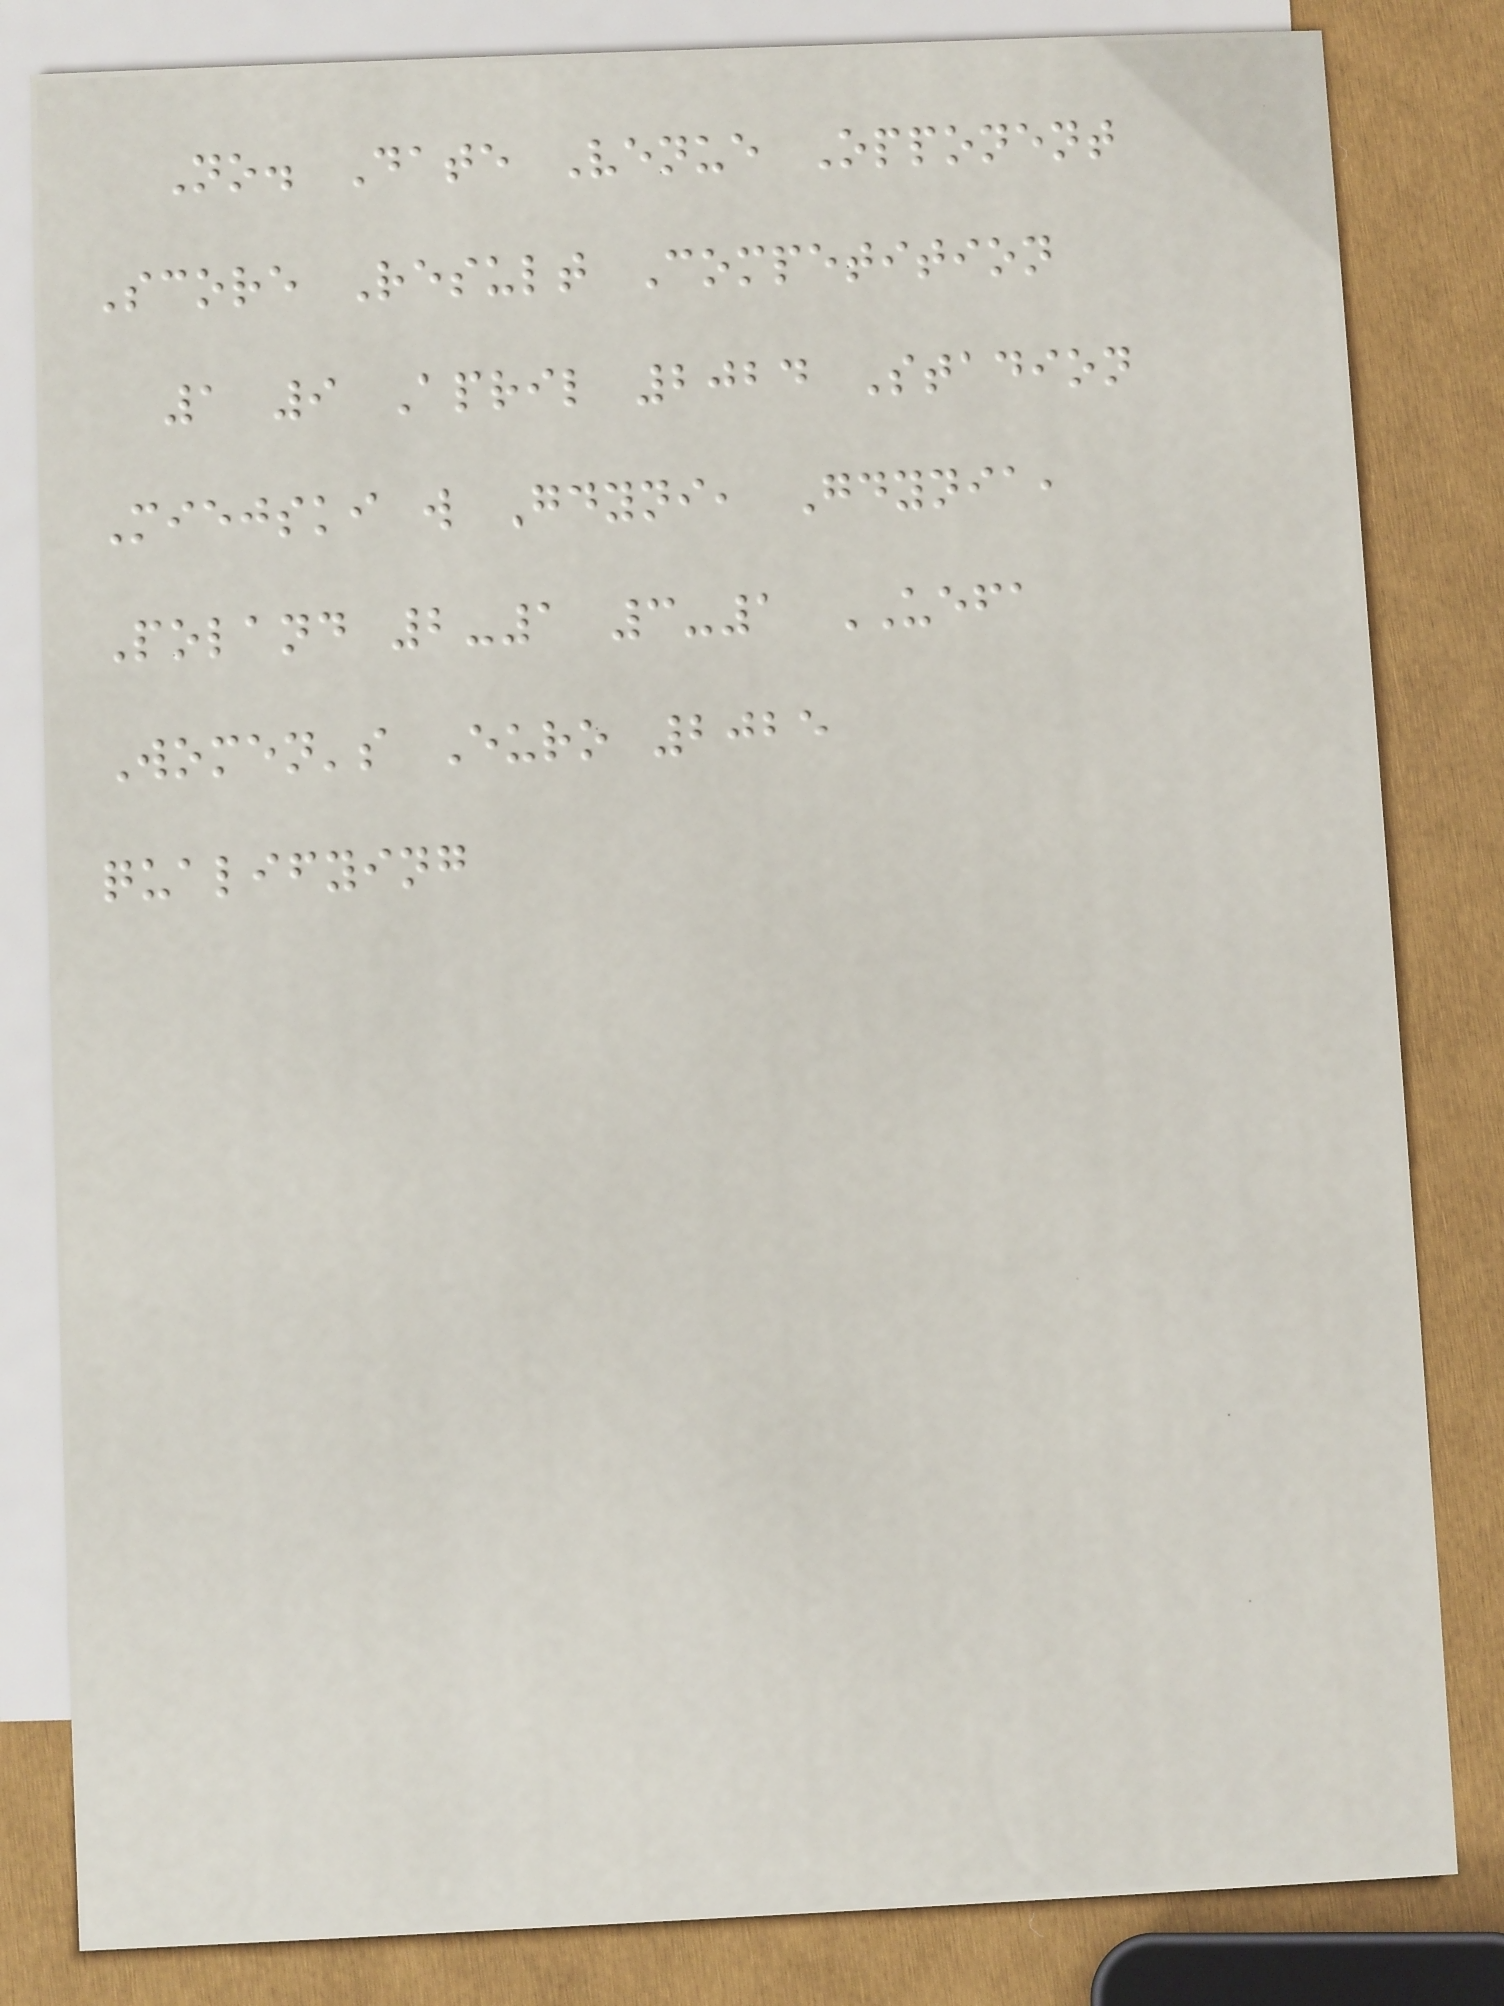No. Date Venue Opponent
Score Result Competition
1 9 April 2024 Stadion
Miejski w Gdyni, Gdynia,
Poland 2-1 3-1 UEFA
Women's Euro 2025
qualifying
